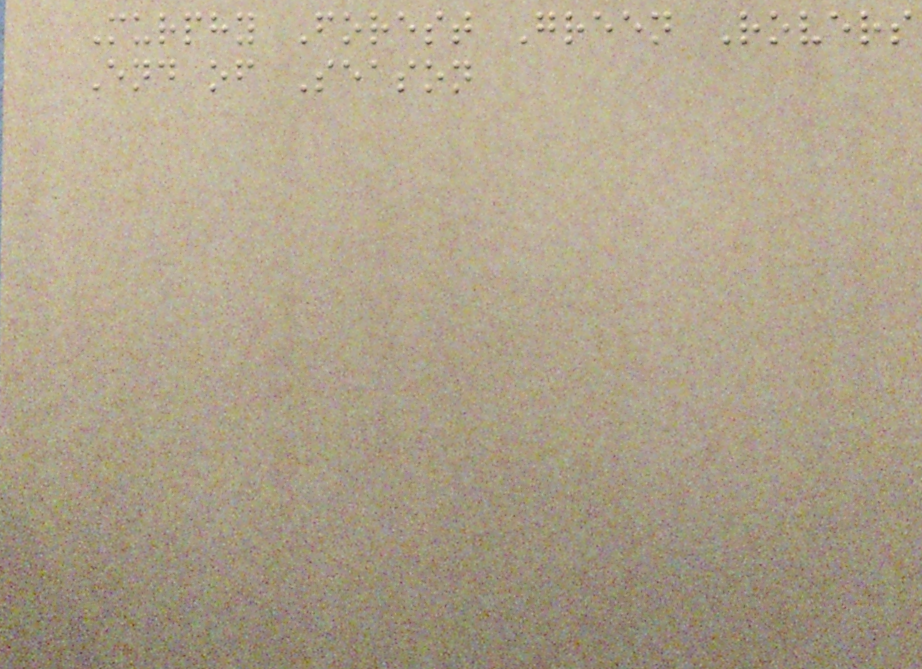Murphy Forest Green Rovers
End of Season
